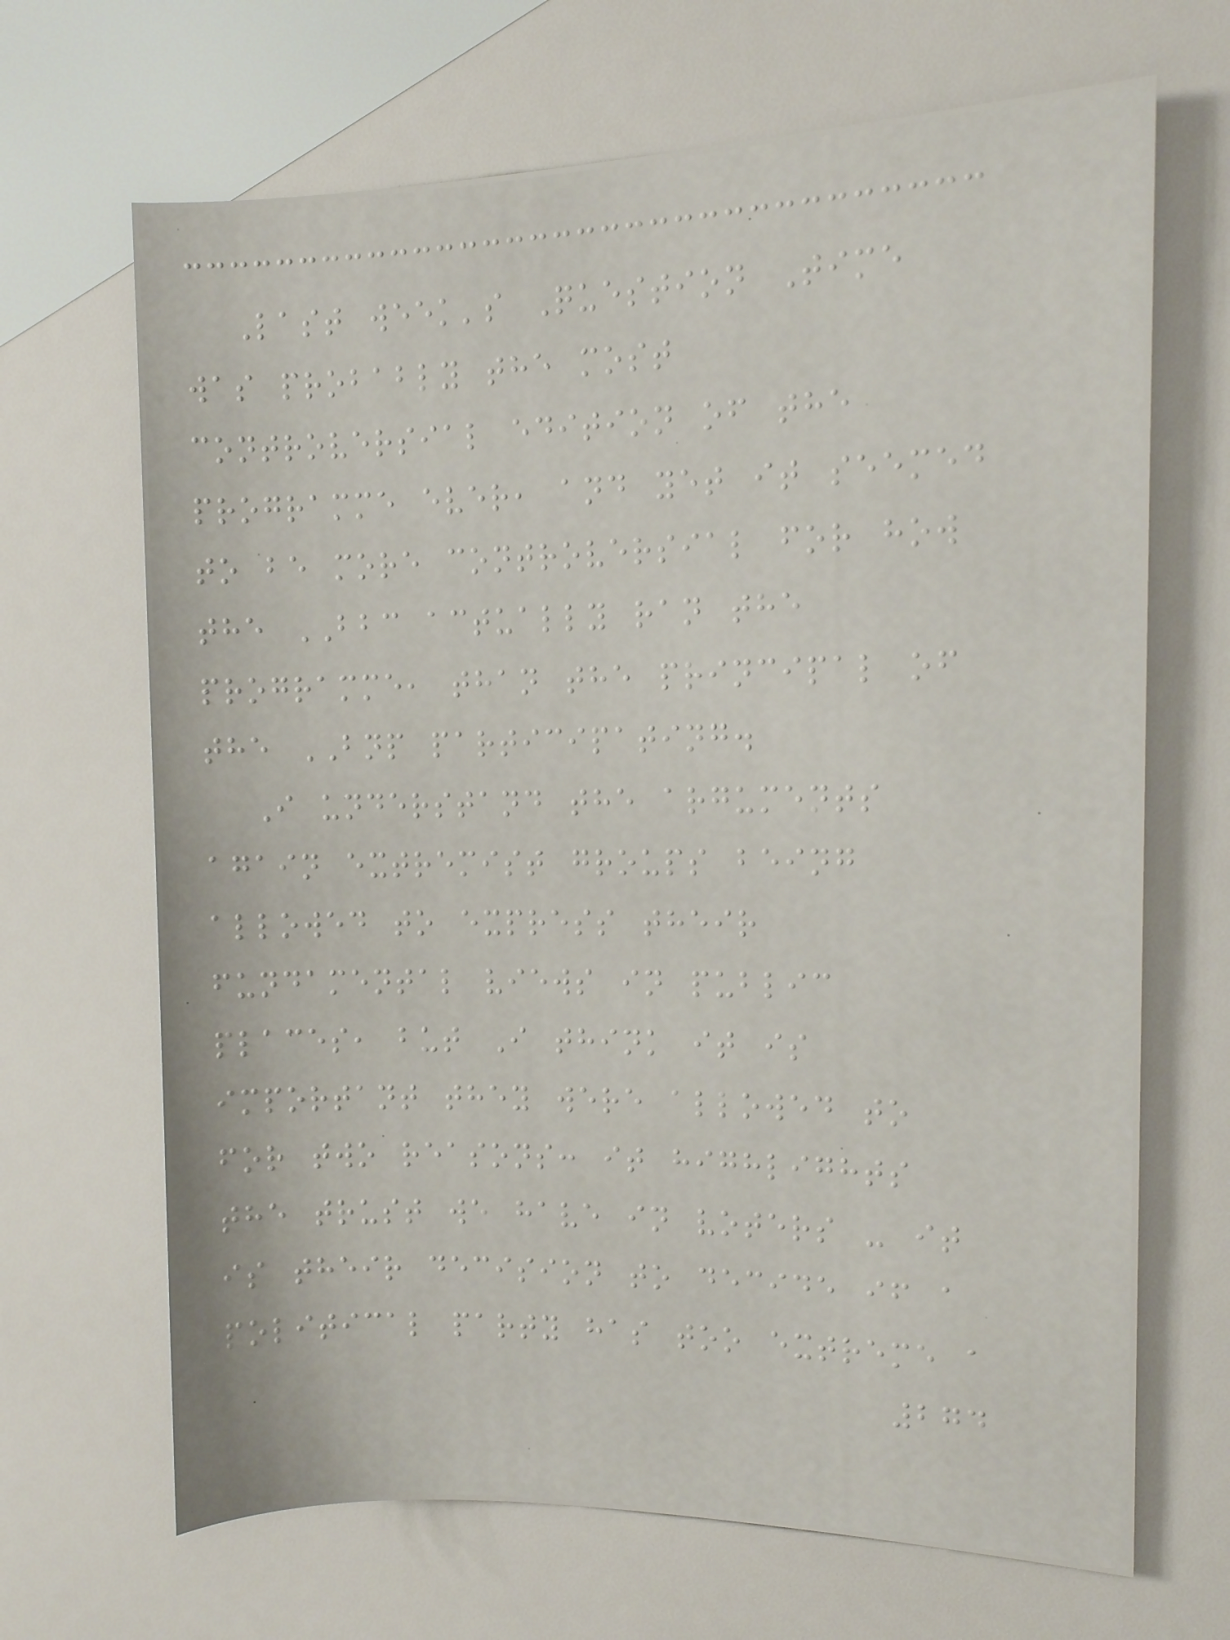Last week's Question Time
was probably the most
controversial edition of the
programme ever, and yet it seemed
to be more controversial for how
the BBC actually ran the
programme, than the principal of
the BNP participating.
I understand the arguments
again extremist groups being
allowed to express their
fundamental views in public
places, but I think it is
important they were allowed to
for two reasons: it highlights
the trust we have in voters - it
is their decision to decide if a
political party has too extreme a
274
